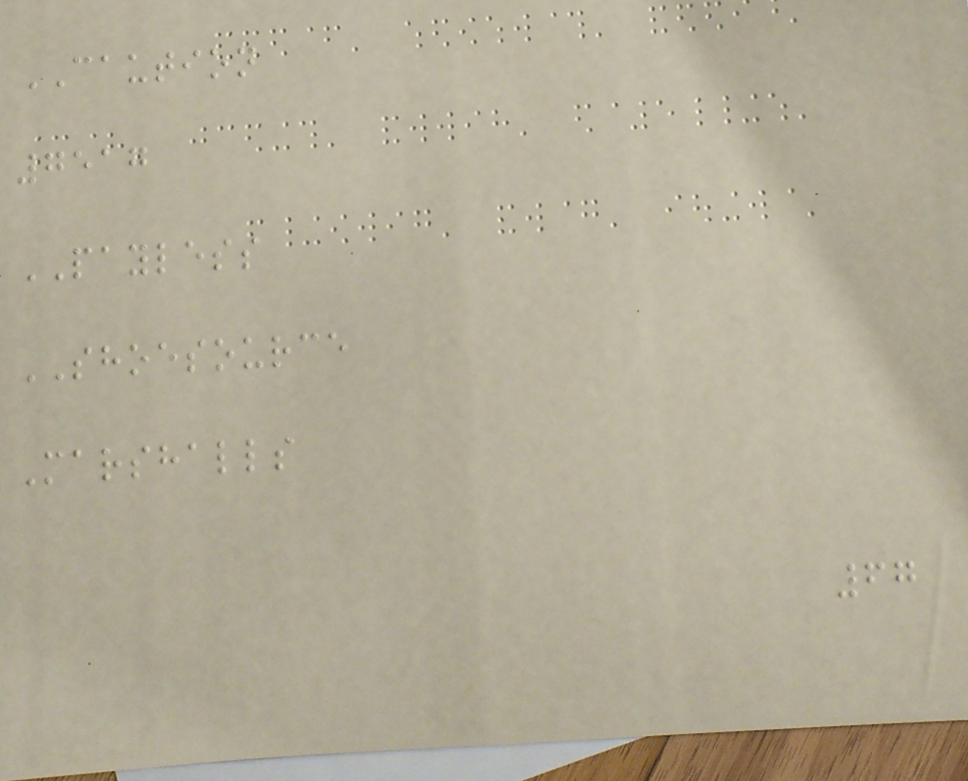CAUTION
7517
PAYLESS
SHOESOURCE
Marshalls
67
